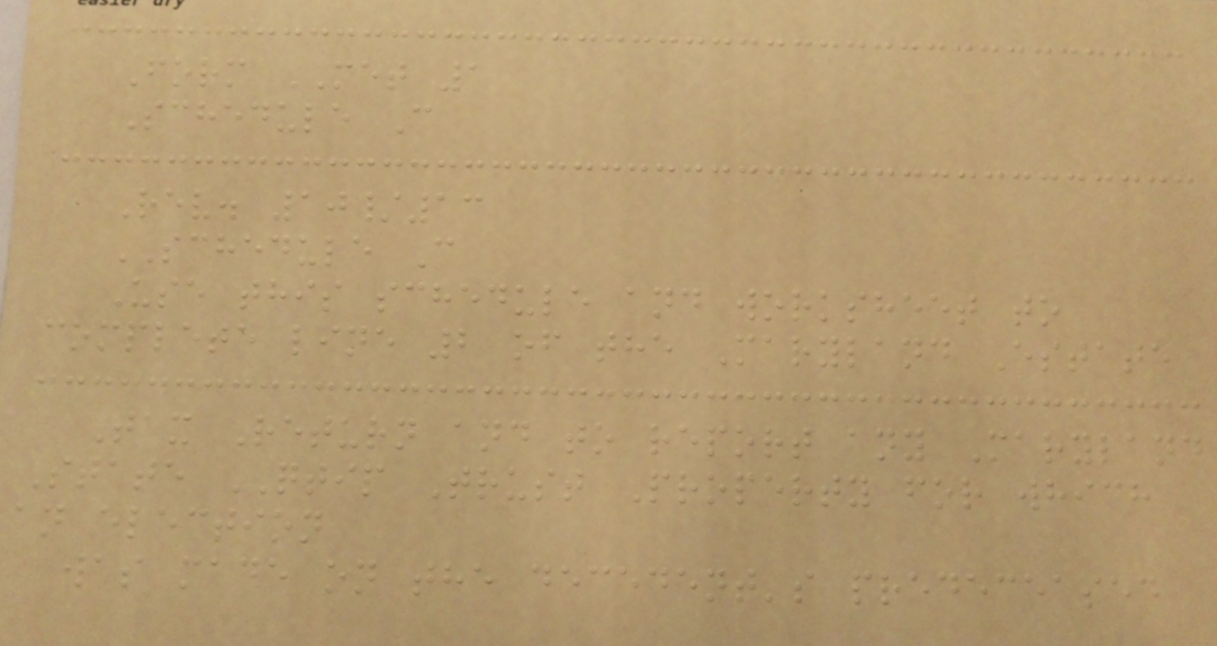Form MET 1
Schedule C
Rev. 10/13
SCHEDULE C
Use this schedule and worksheet to
complete line 2 of the Maryland Estate
Tax Return and to report any Maryland
State QTIP Trust Property for which
an election
was made on the decedent's predeceased
